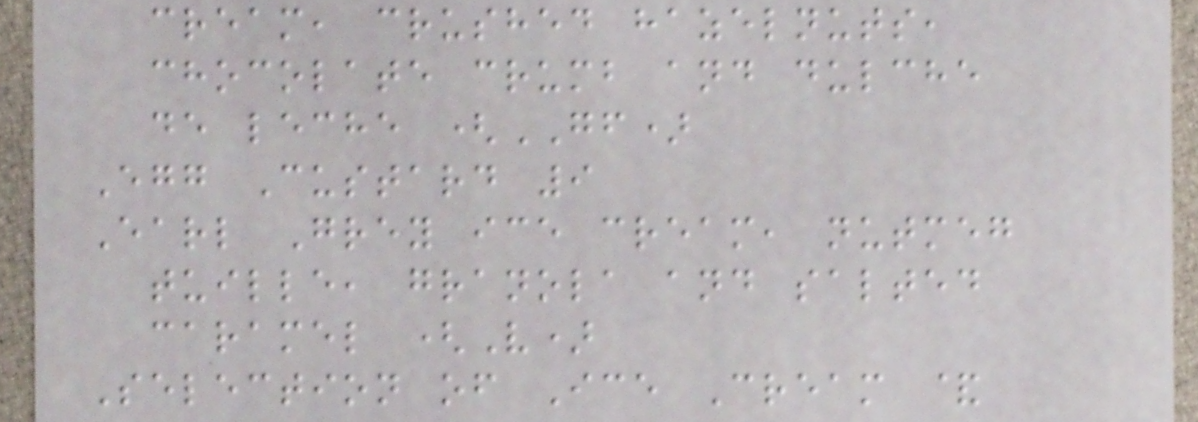cream, crushed hazelnuts,
chocolate crumb and dulche
de leche (GF)
Egg Custard 9
Earl Grey ice cream, nutmeg
tuille, granola and salted
caramel (V)
Selection of Ice Cream &
